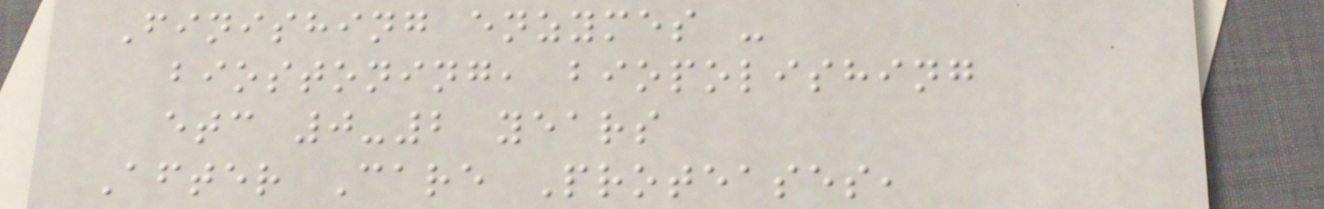Finishing enzymes -
biostoning, biopolishing
etc 0-2 years
After Care Proteases,
